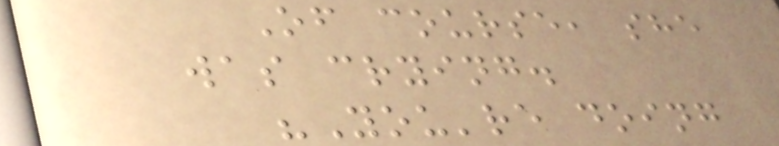Of course, she
was crying.
"You're doing
